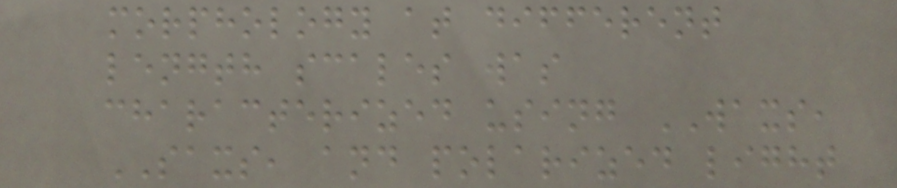morphology at different
length scales was
characterized using WAXS,
SAXS, and polarized light
